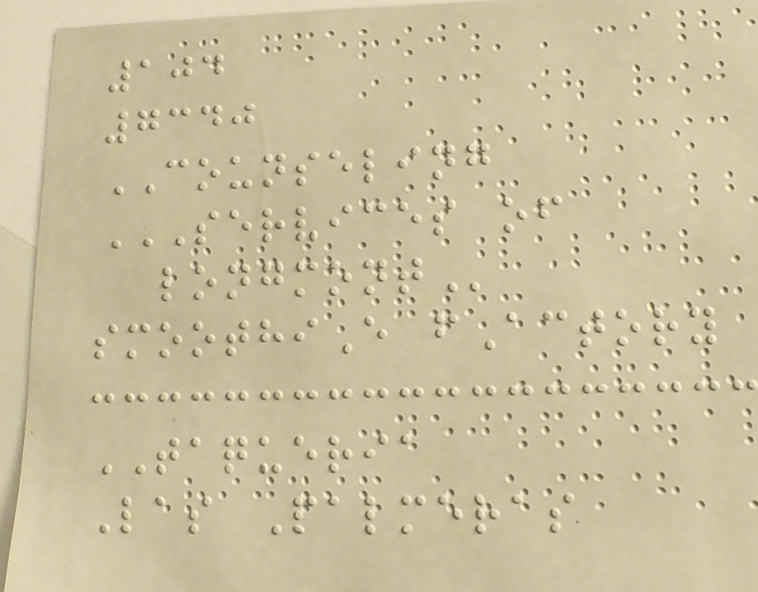104
7340
COUNSELING
SERVICES OF
LONGMONT
smoothiE fActory
TAQUERIA
Las Palmeras
